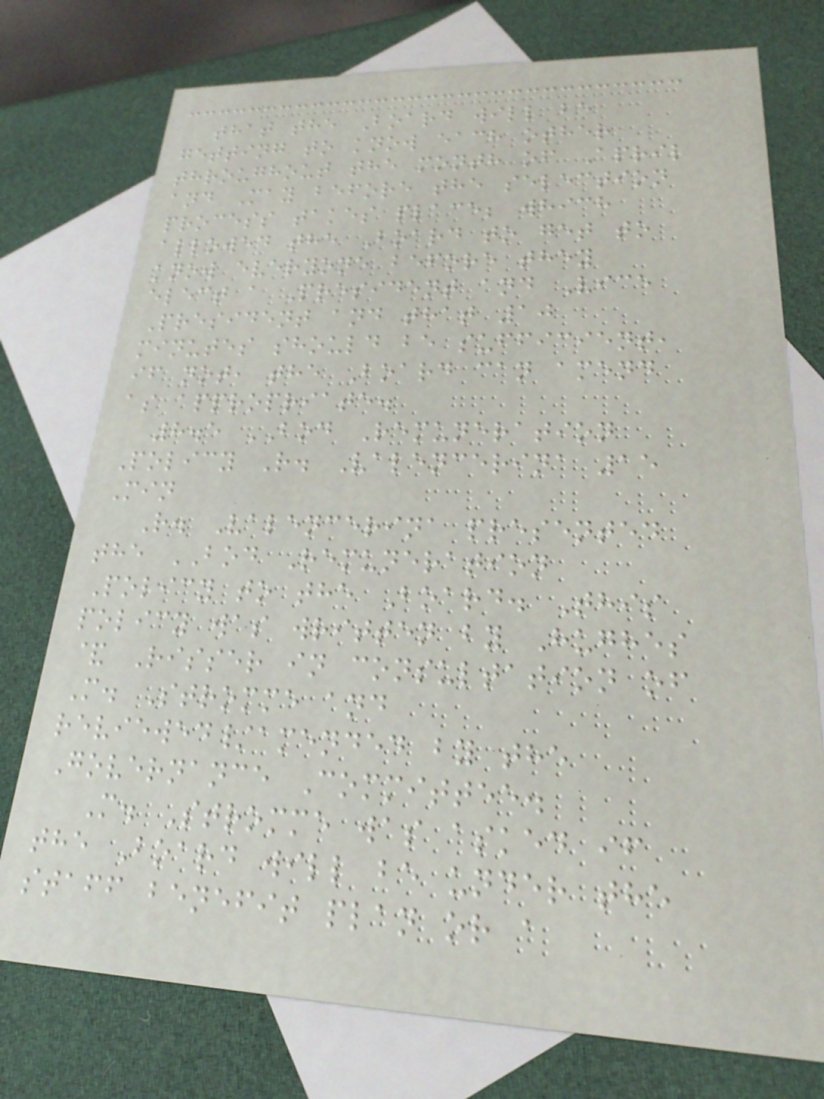that the Board will be
getting to know each other
throughout the month of April
and May before the selection
process takes place; which
allowed the Board to get to
know everyone before they
elect a President and Vice
President and that 10
minutes should be sufficient,
if not, the Board can amend
as appropriate.
8.5 BOD Remuneration
Policy R. Valencerina 15
Min
R. Valencerina presented
the BOD Remuneration
Policy to the Board. This
policy was written by Hughes
& Risser in consultation of
M. Stromme and
reviewed/amended by the
Governance Committee.
M. Stromme was asked if
the Board will be under the
staff benefit plan or a
